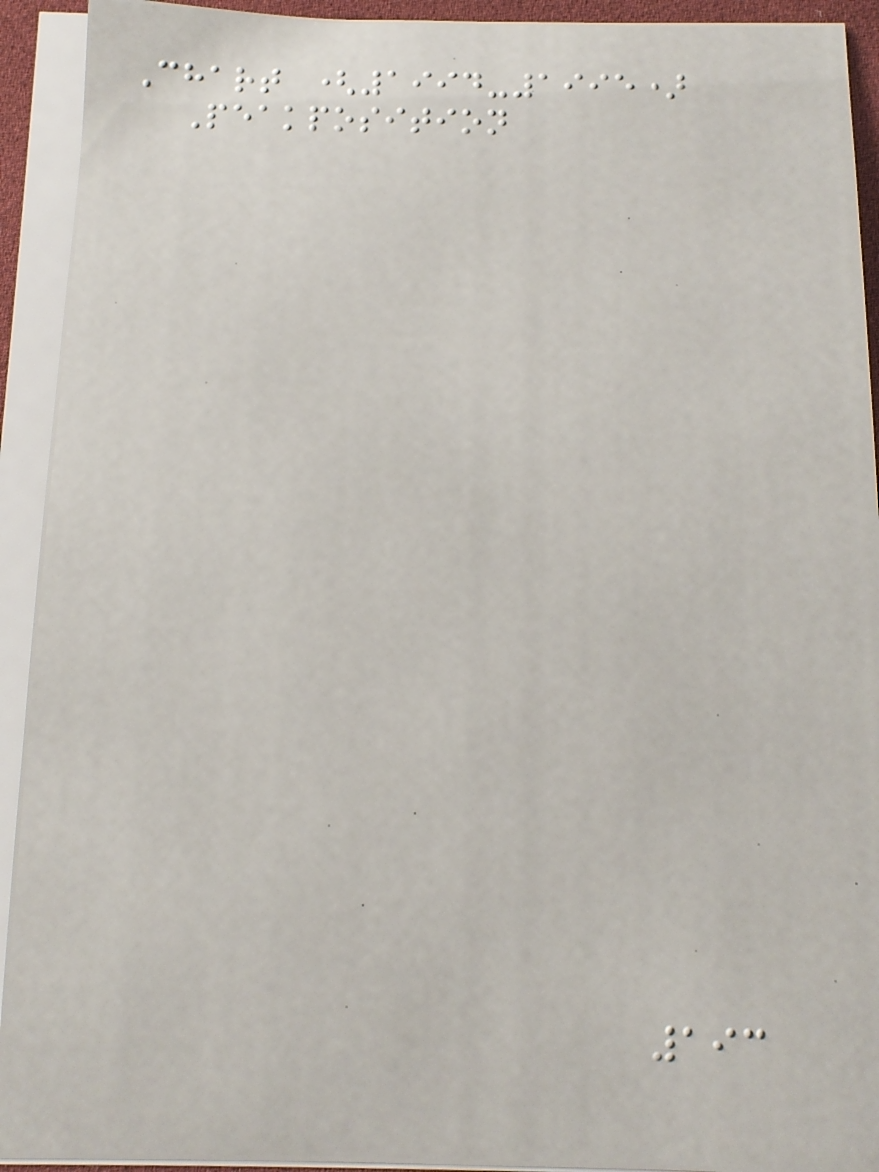Chart (1994-1995)
Peakposition
193
